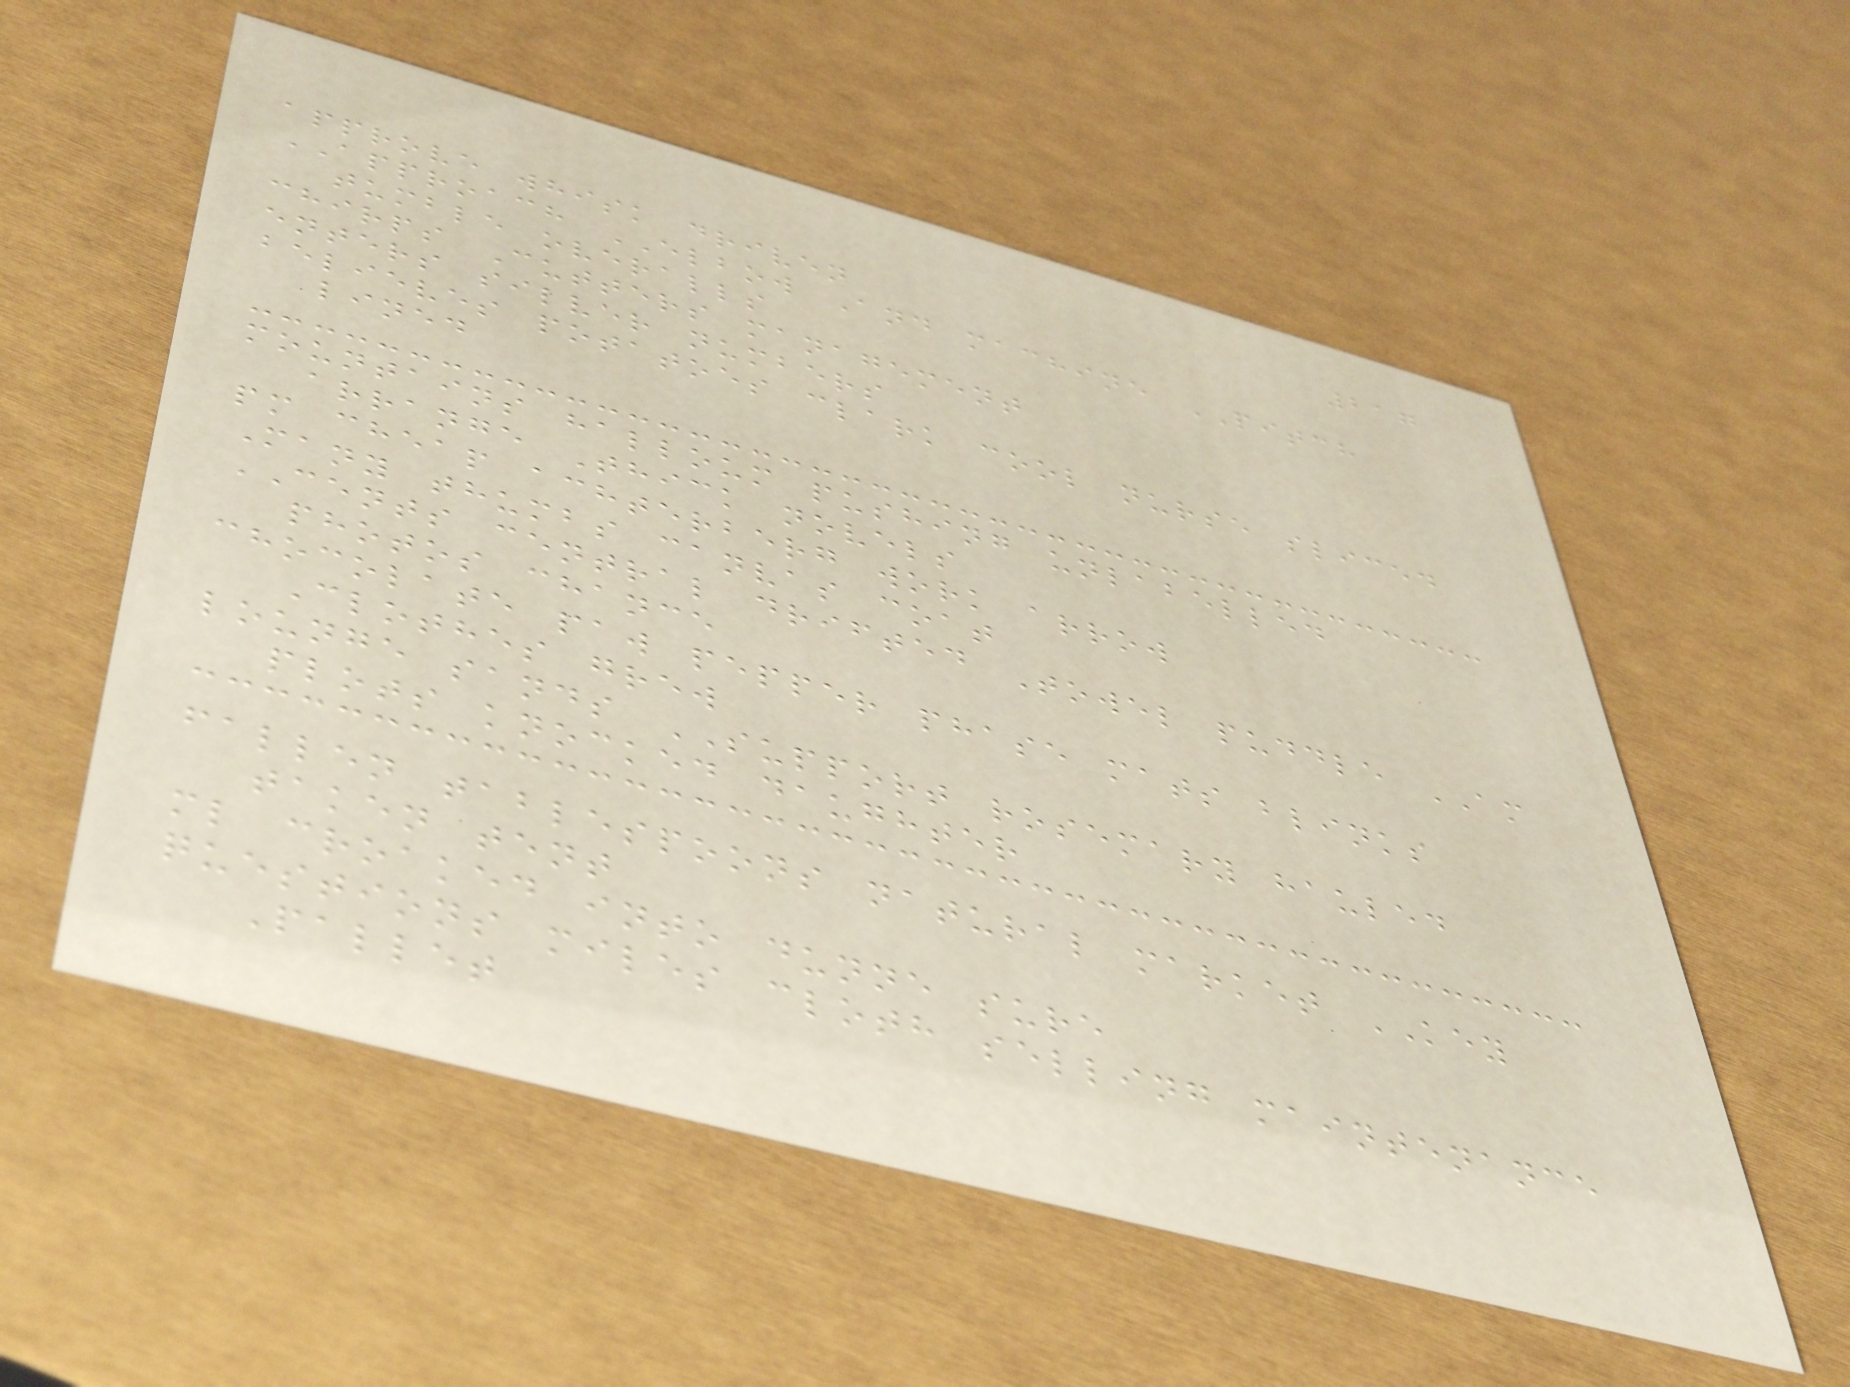217
approve whisk driven
APPROACH ELBOW And machine PITCH
tumble overalls
chirps Cutters management
enters silver numbers
believes potatoes clark cool nurse sliced
lined
mountains halloum pushing unlabelled
arrange Thick novels
pm cheap achterberg work arrow
Many thumbs canvas coat
CENTS central drifted Towel puddle AM
photos chance
chocolate paw pepper phase mats blinks
Clothes grew
lounge sands SUPPORT rosemary hauled
plots knocked daughter
fallen tablespoons natural market KEY
taken tent
ml croaked into dunne sure
questions miles cloth selling maintenance
Pallet
